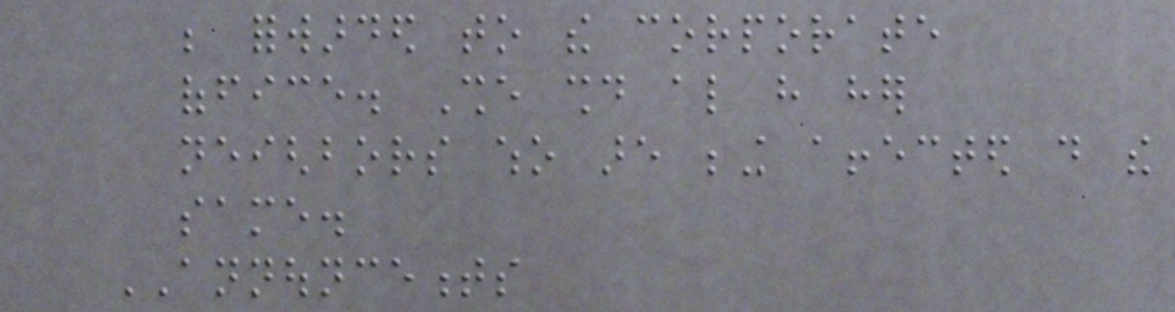be forwarded to the corporate
office. She should also have her
neighbors who are being affected do the
same.
ANNOUNCEMENTS
